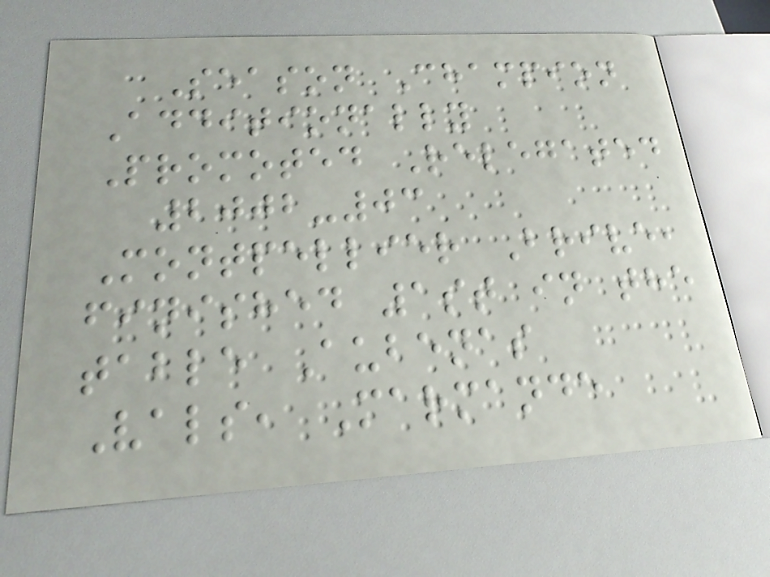Season Champion
Additionally
Promoted Relegated
2002-03
Montpellier Brive,
finished 1st in the
table Aubenas
Vals, Marmande
